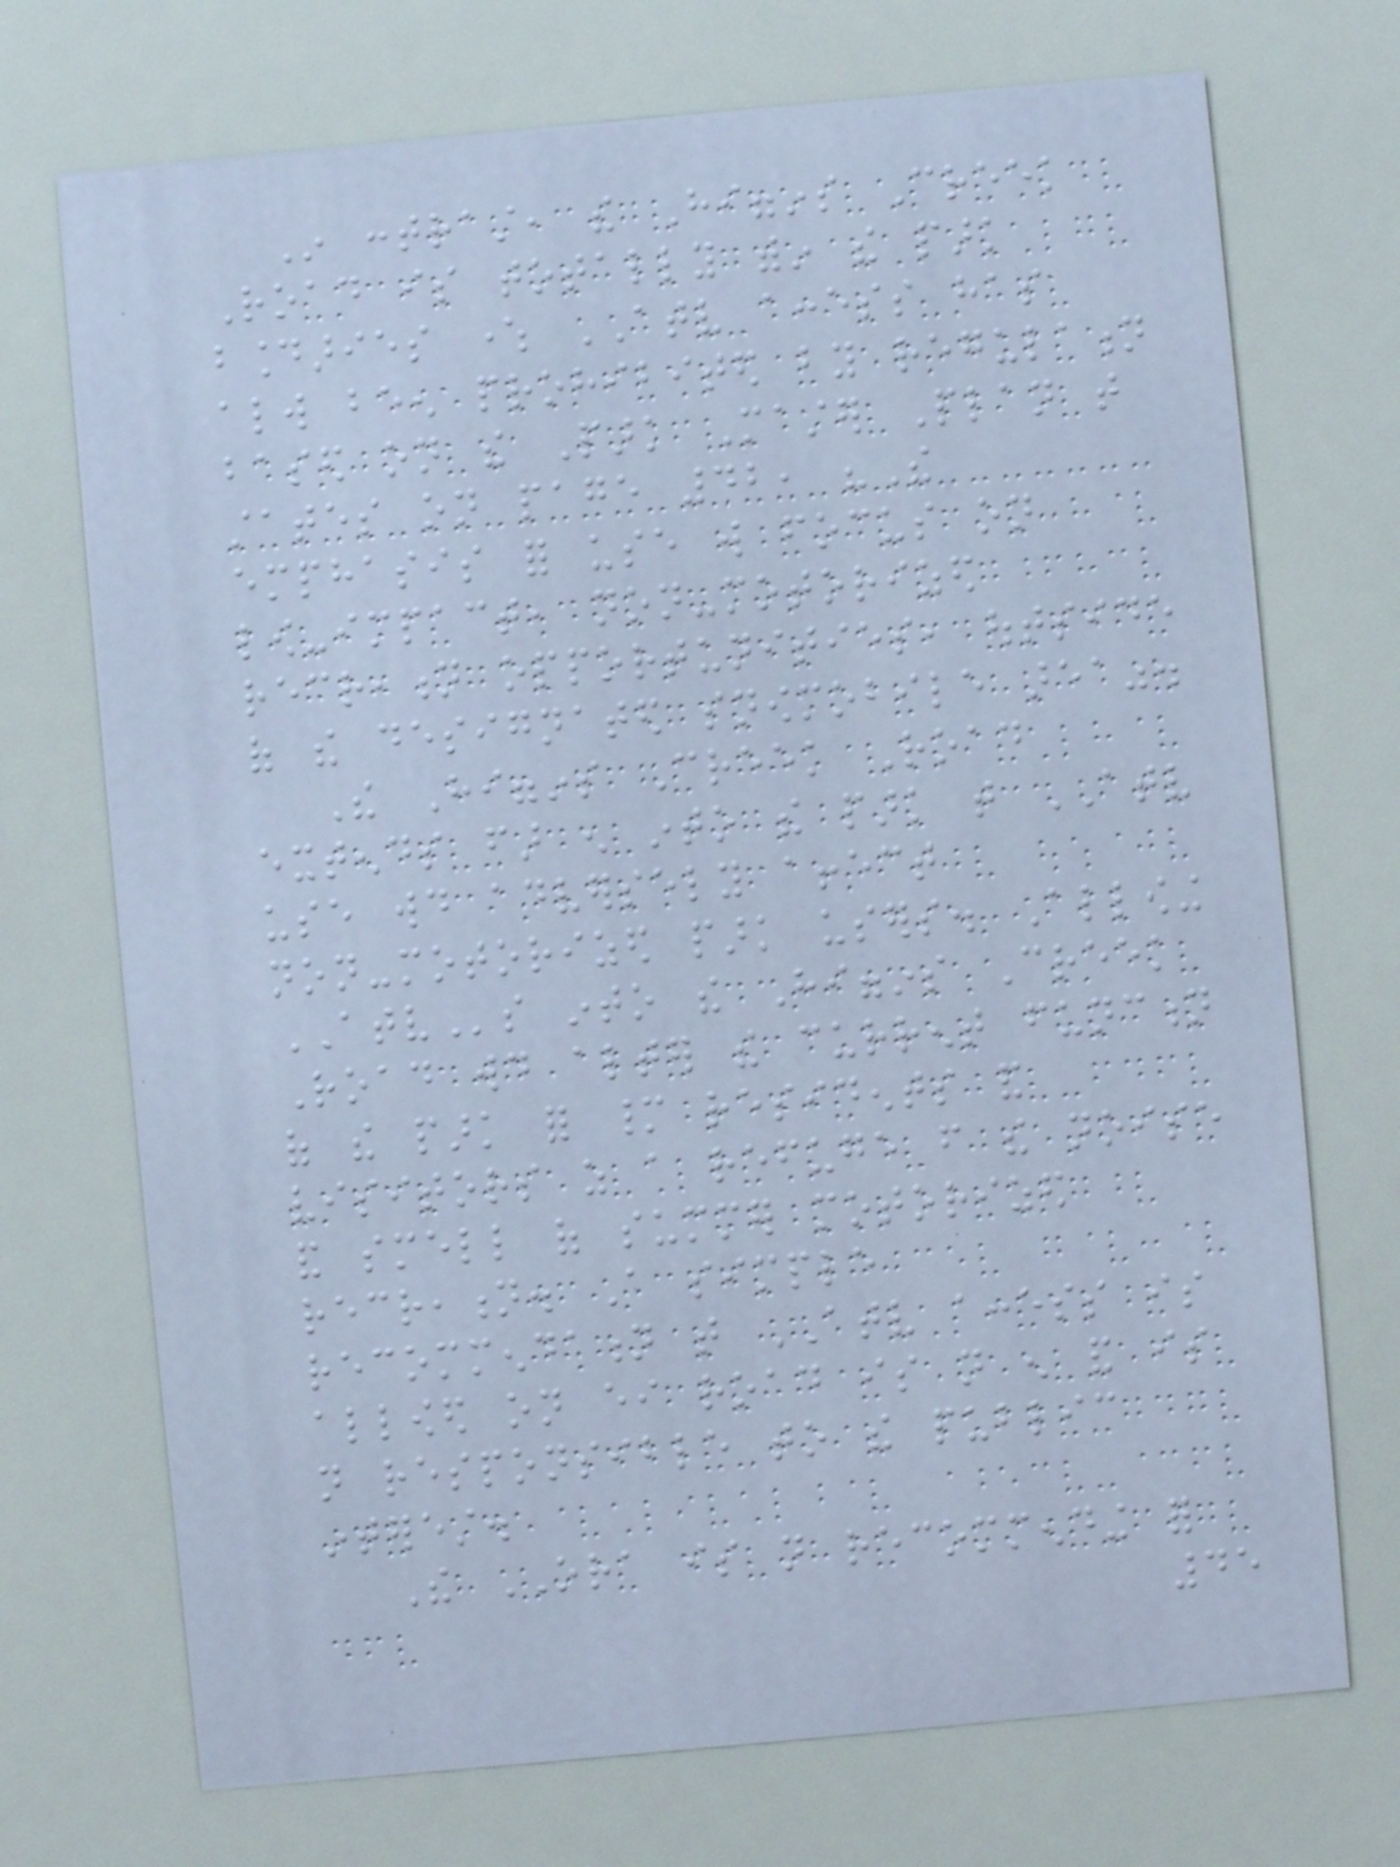In contrast, the Higgins Creek
Road is totally within the park
boundaries where ATV access has
always been prohibited by regulation
based on the Park Master Plan that
states on page 42, "The
emphasis for use will focus on
low-impact, non-motorized
recreation opportunities, outside
of the designated snowmobile area".
The Higgins Creek Road
extends far enough into the park that ATV
use would adversely affect
non-motorized park users. Allowing
ATVs into the Higgins Creek
Road would alter the current function
of the park for many residents and
visitors as a refuge from the noise
and smell of summer motorized
recreation. A simple
recommendation that ATV access is
allowed on either road is not enough and is
not responsible to the public
interest.
The ORA is not recommending for
45
